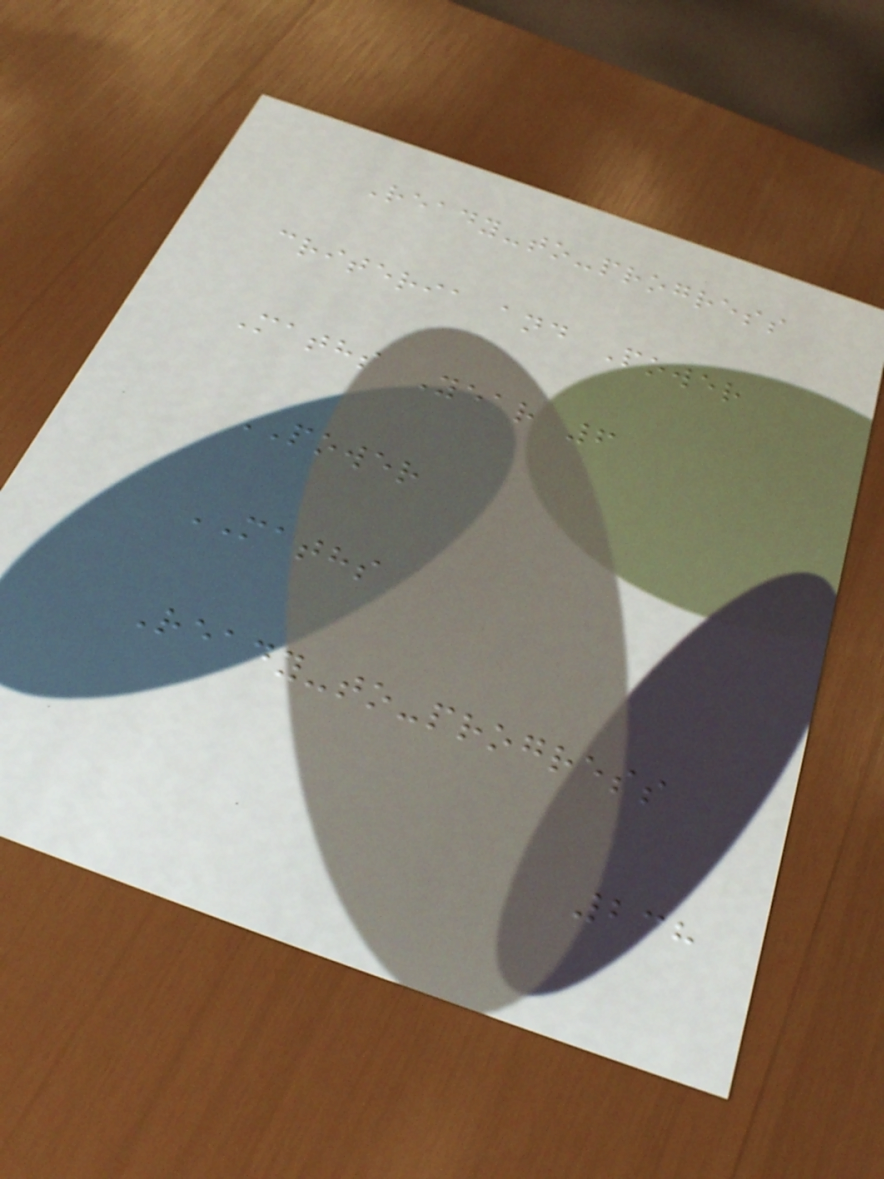Ready-to-progress
criteria and Power
Maths Year 6
POWER
MATHS
Ready-to-progress
238
